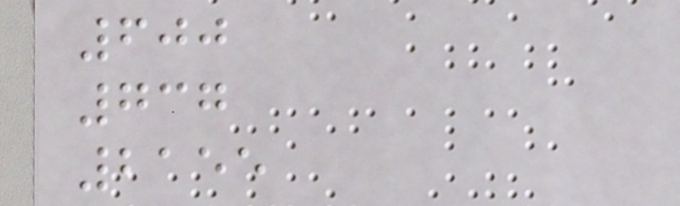600
737
2155
